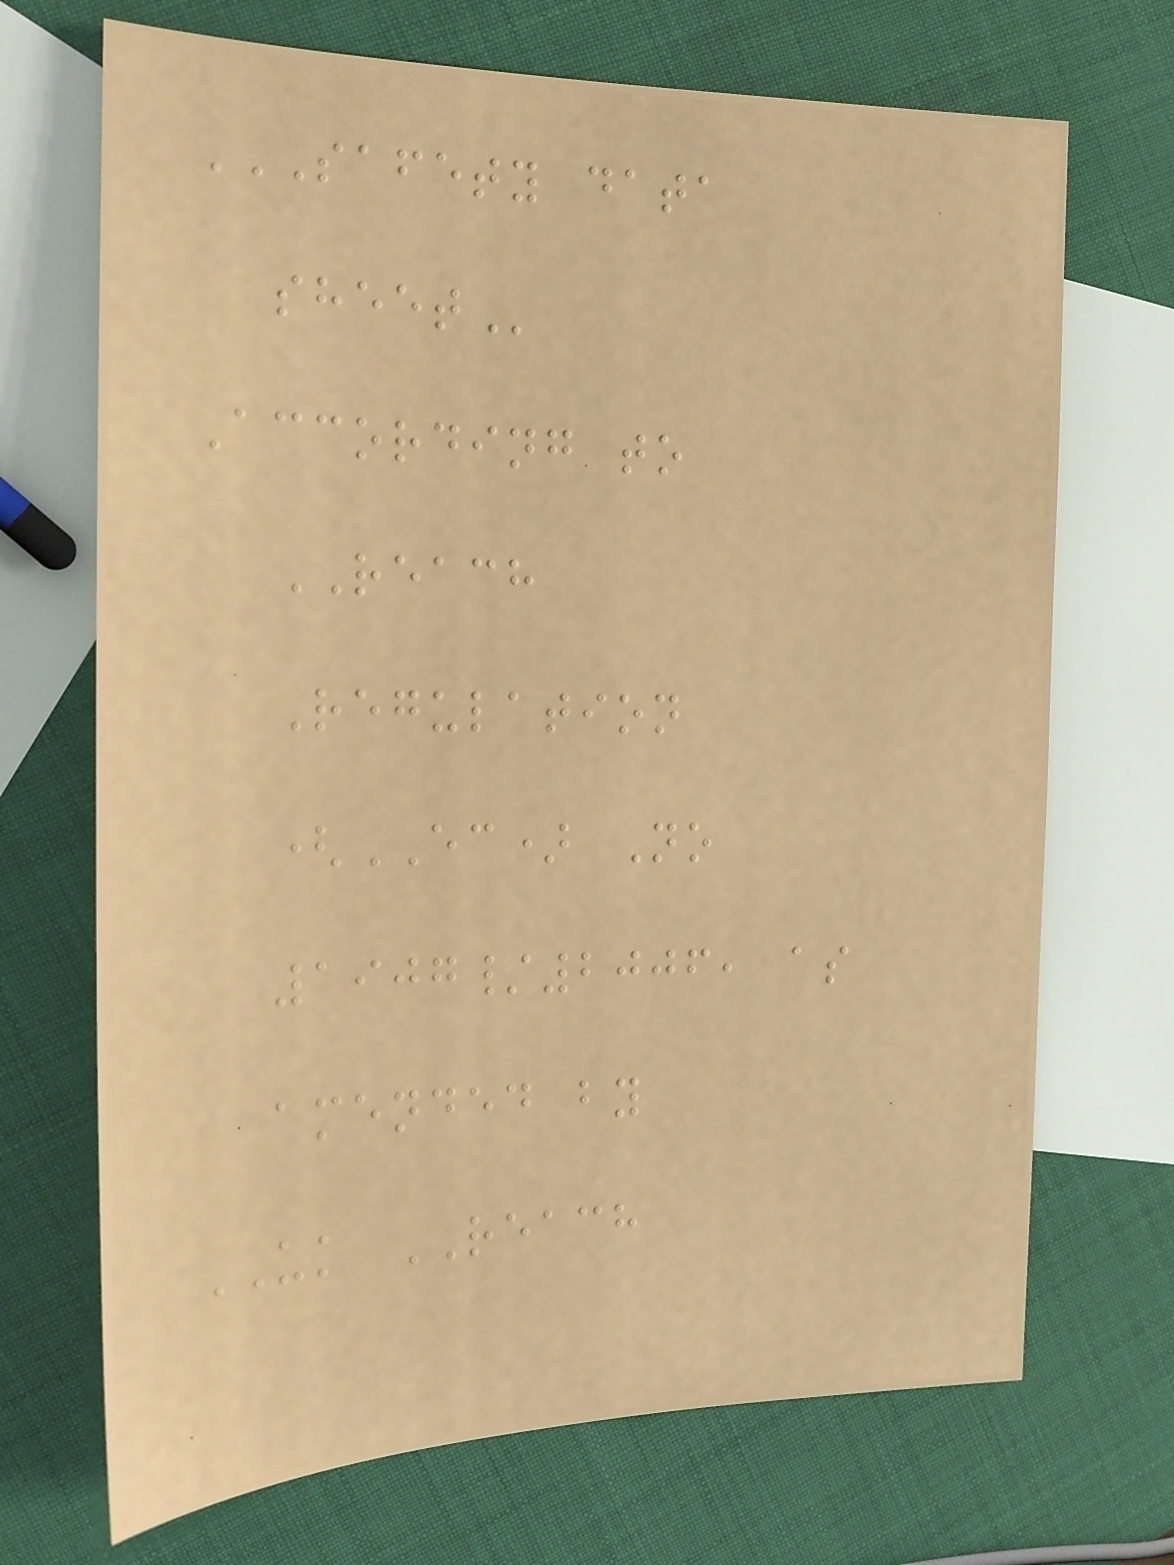SAFETY DATA
SHEET
According to
REACH
Regulation
(EC) No
1907/2006, as
amended by
UK REACH
